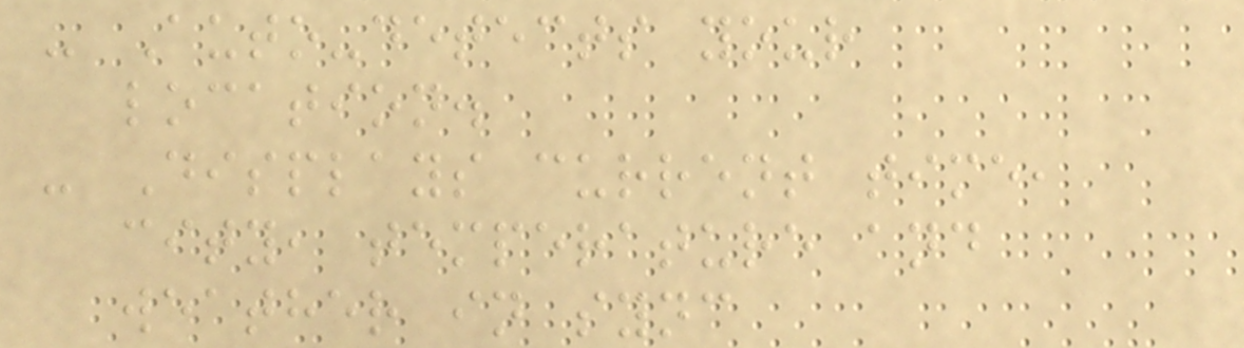- Auto-detects your
location.
- Displays current time,
city, temperature and
weather in sync
